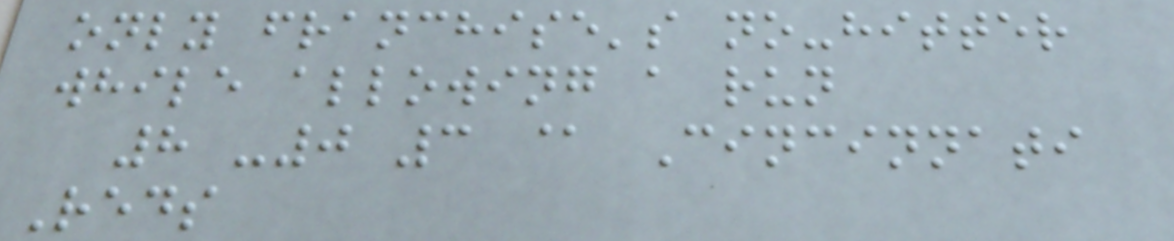only franchise's no-hitter
while allowing a run
8 -0 3 @ Cincinnati
Reds
